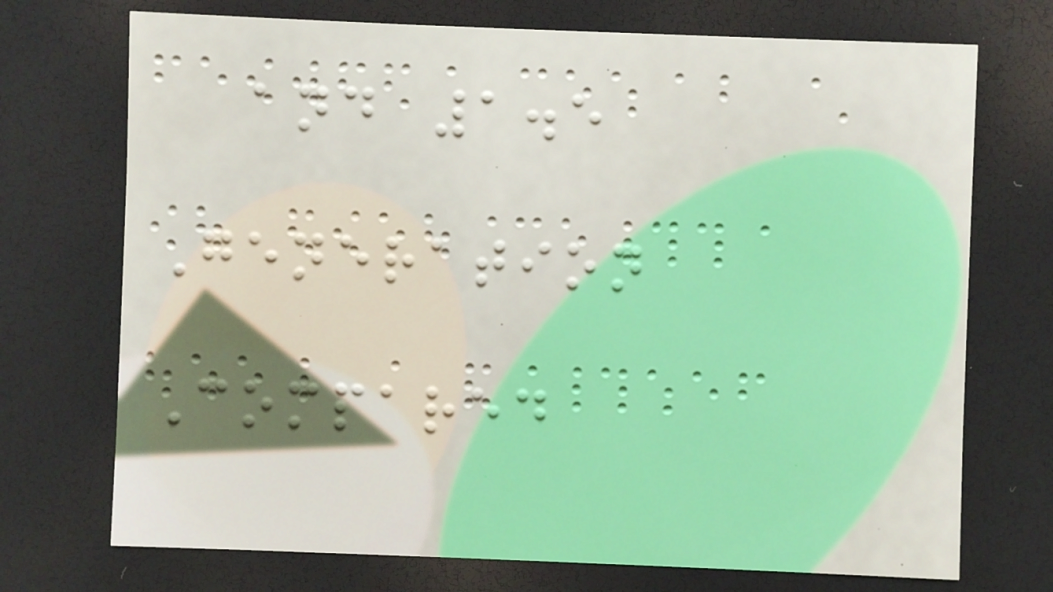and 1.5
Generation
Compared
